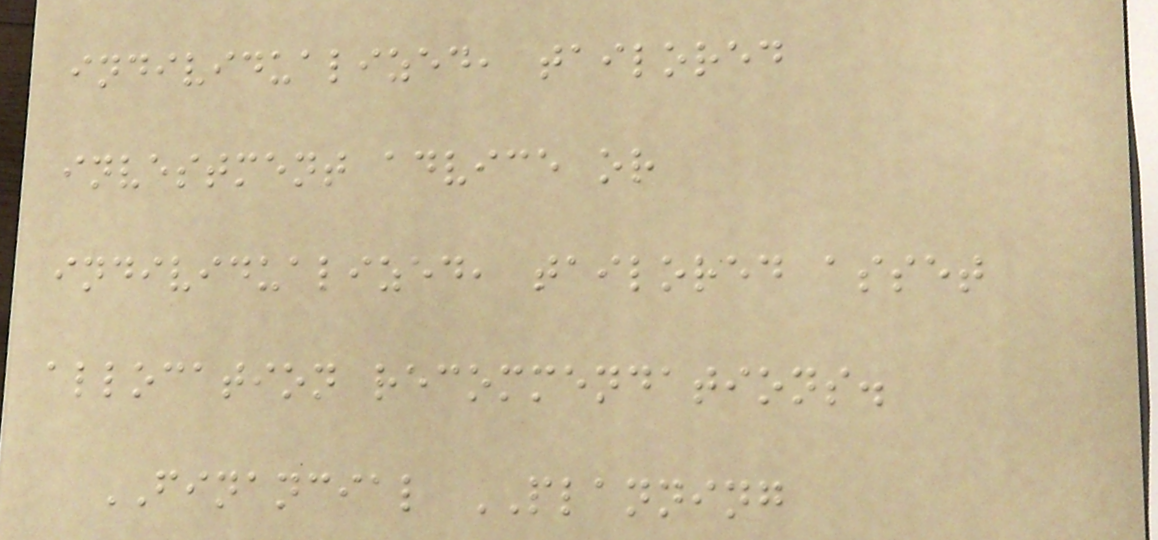individualized, tailored
investment advice or
individualized, tailored asset
allocation recommendations.
FINANCIAL PLANNING
